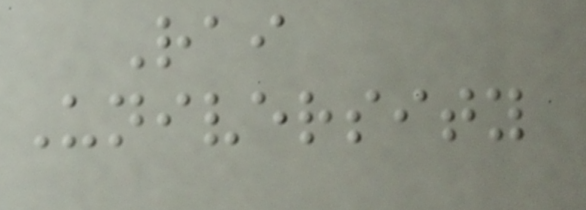Rai
University
